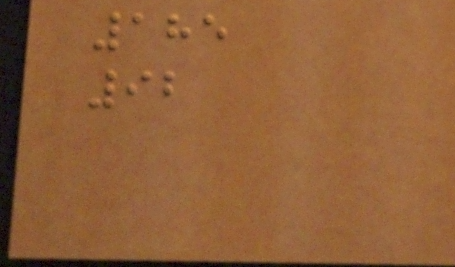185
92
